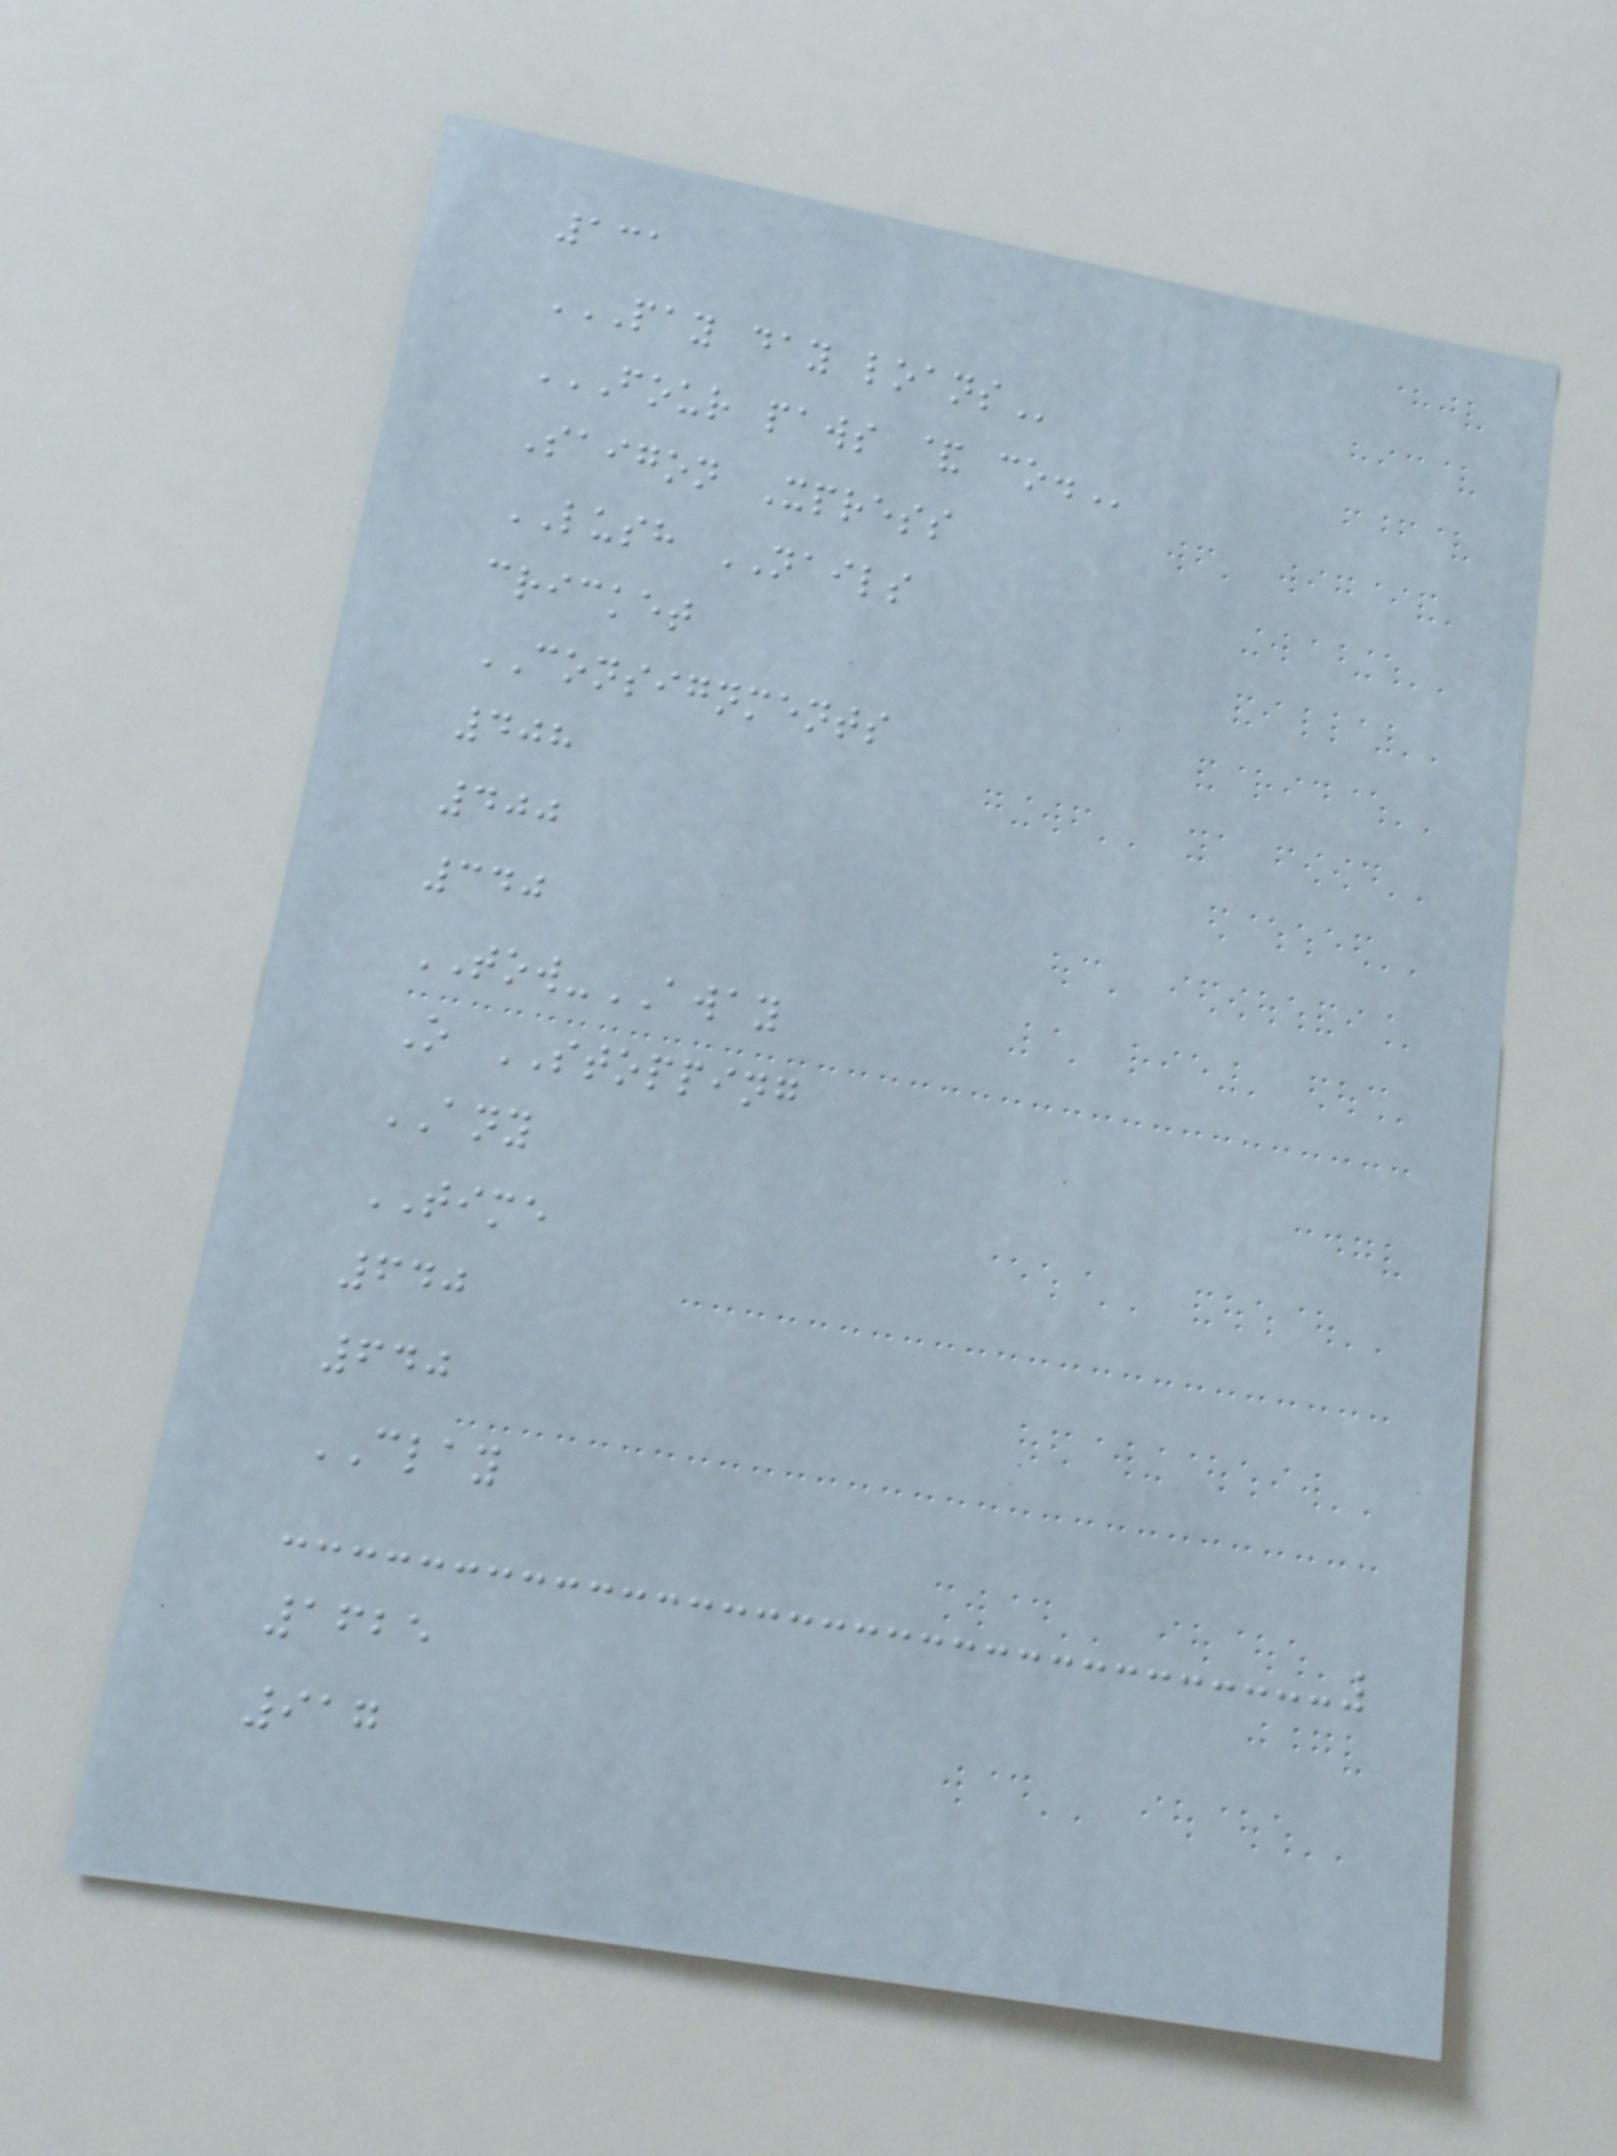131
PAY DAY LOANS
FOUR PAWS & CO.
Saigon Xpress
LUSH NAILS
cricket
CONSIGNMENTS
408
400
340
TOW-AWAY
O STOPPING
ANY
TIME
640
640
CLAY
1625
917
